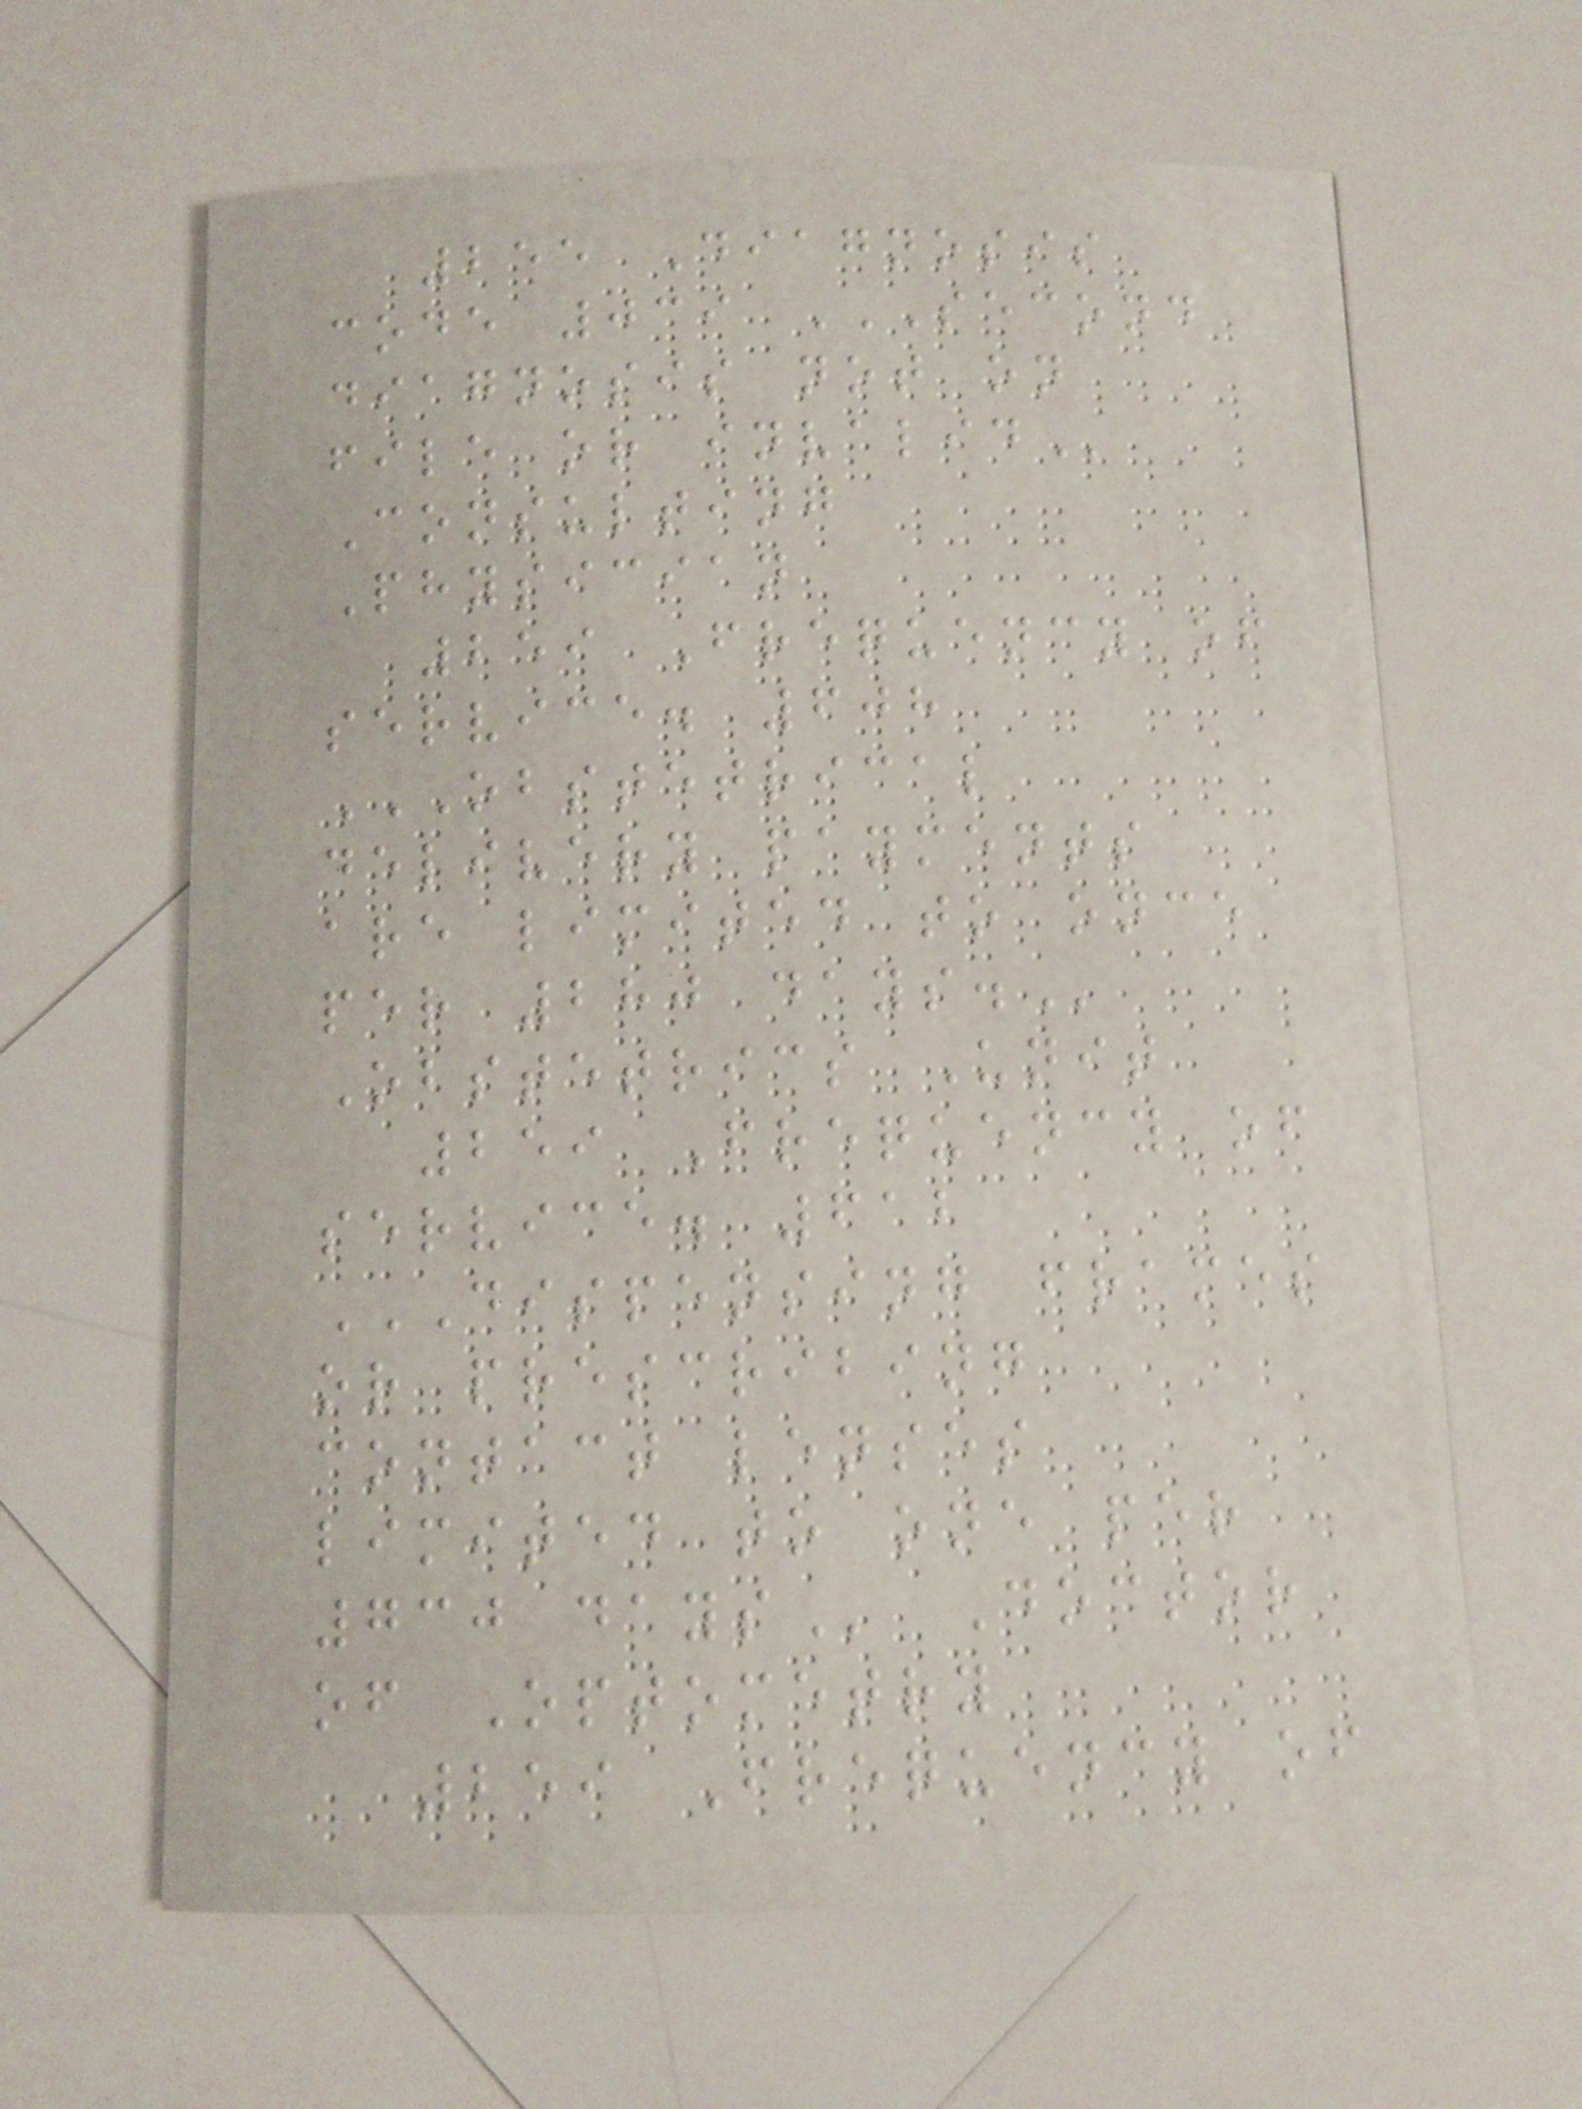255 Diagnosis
code 039 SECOND
DIAGNOSIS NOT ON
FILE OR INVALID
Consulting
Physician
259 Frequency of
service. 608
OBSTETRICAL
DELIVERY PAYMENTS
ARE LIMITED TO ONCE
PER 280 DAYS.
Obstetrics Unit
259 Frequency of
service. 612
DISPENSING FRAMES
OR PRESCRIBING
CONTACT LENSES
LIMITED TO ONE PER
730 DAYS Doctor
of Optometry
259 Frequency of
